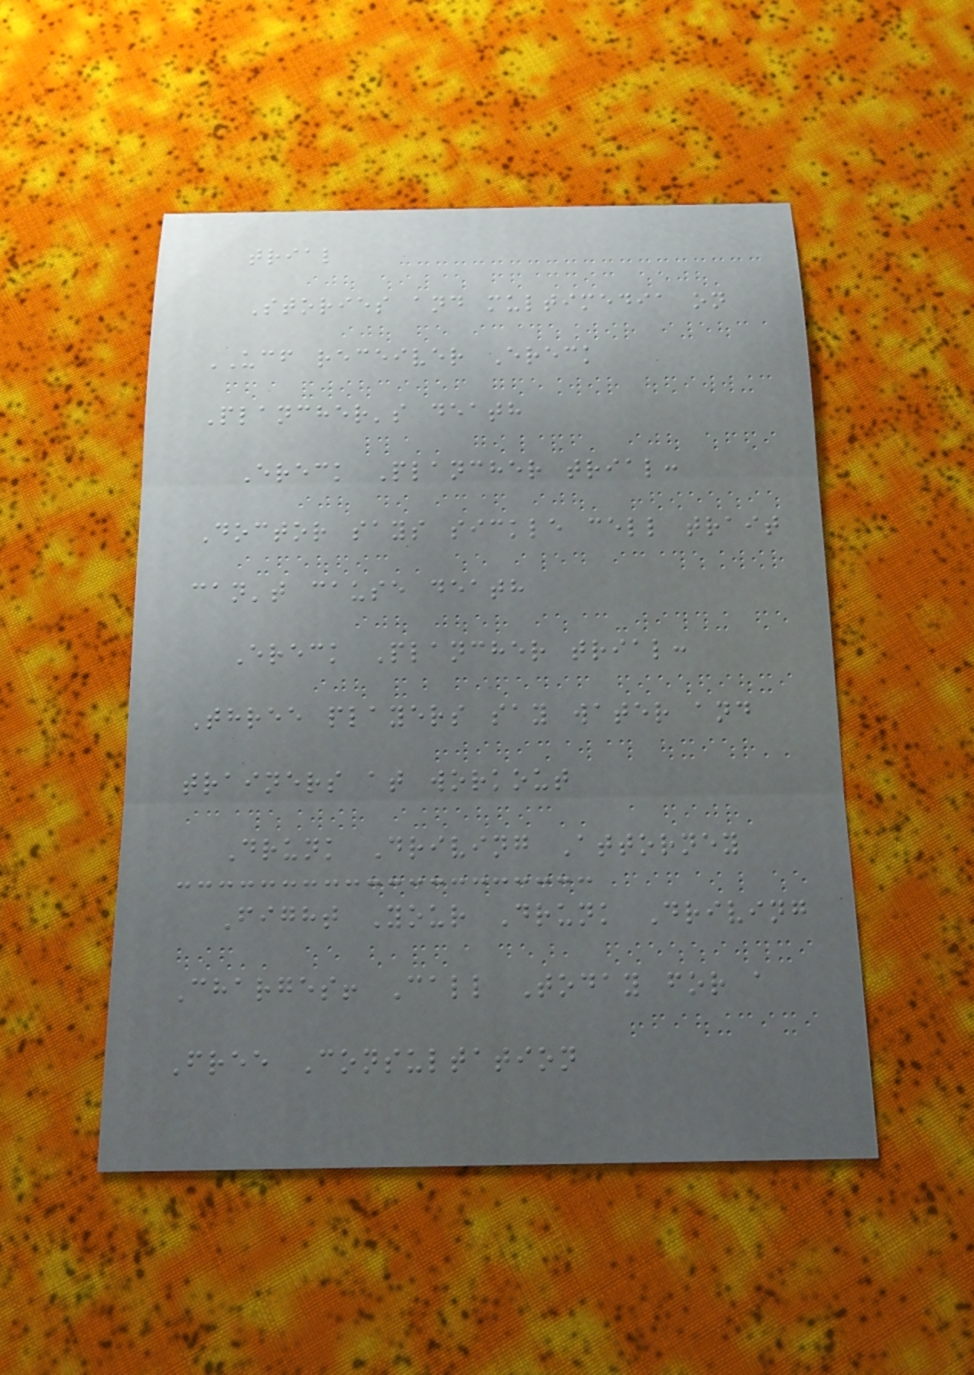trial
Stories and multimedia on
UCF receiver Ereck
Plancher's death
Ereck Plancher trial:
Doctor says sickle cell trait
can't cause death
Ereck Plancher trial:
Three players say water and
trainers at workout
Drunk Driving Attorney
Fight Your Drunk Driving
Charges! Call Today for a
Free Consultation
